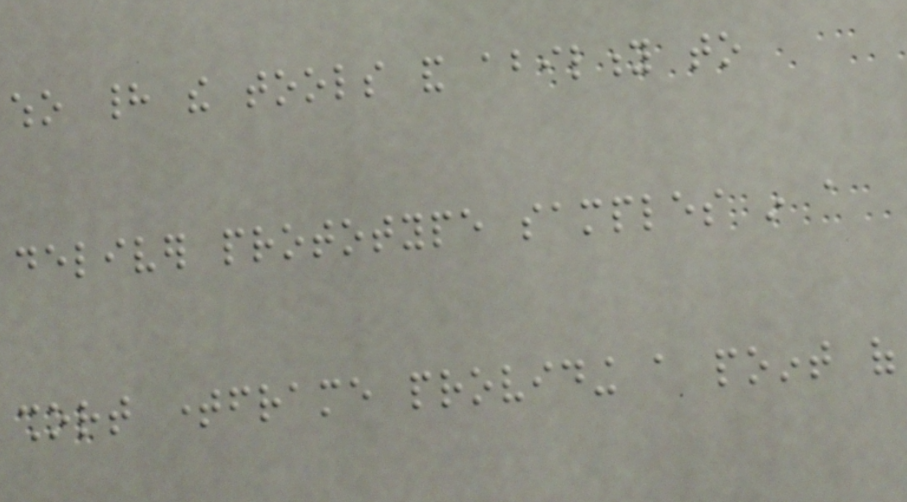who had the tools and ability to
deliver prototype samples in a
short timeframe providing a point of
